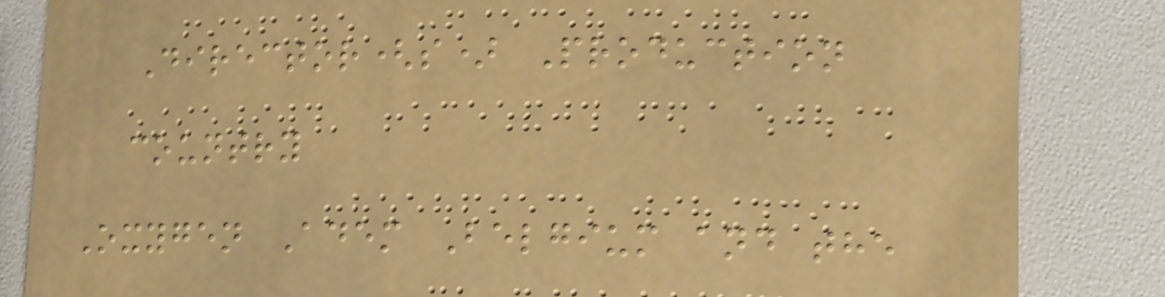Director(s) Production
country
Oxygen Adem Belgium and the
